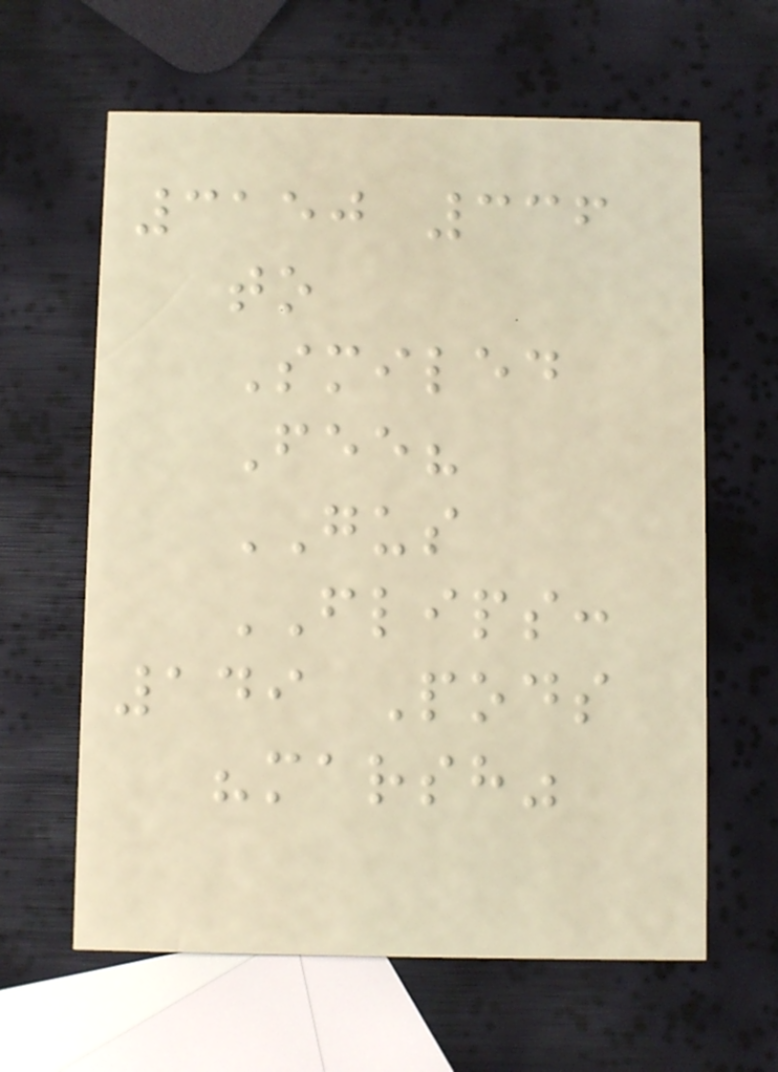3150 336
to
Smiled
Fee?
GUS
FLIPS:
149 Pods
"marsh"
